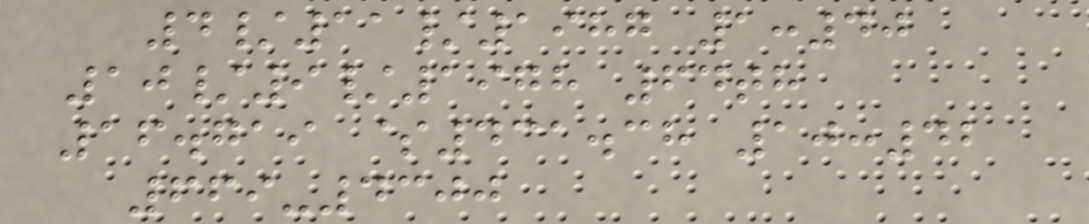4/11/1987 1:40
10/9/1978 64th
16.719 $431.38 10:42
669-4300
